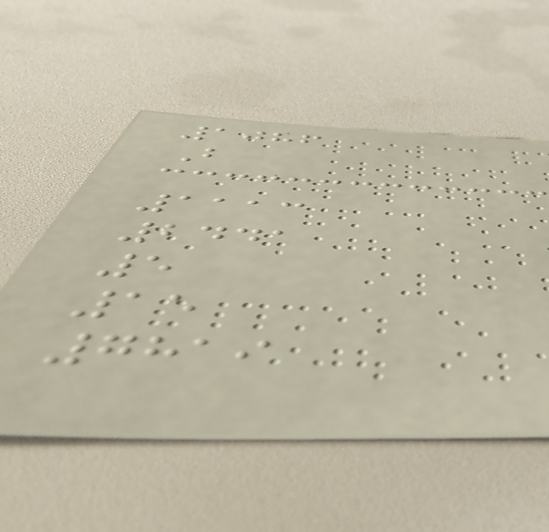1086
B
1113
2441
5
15
7819
